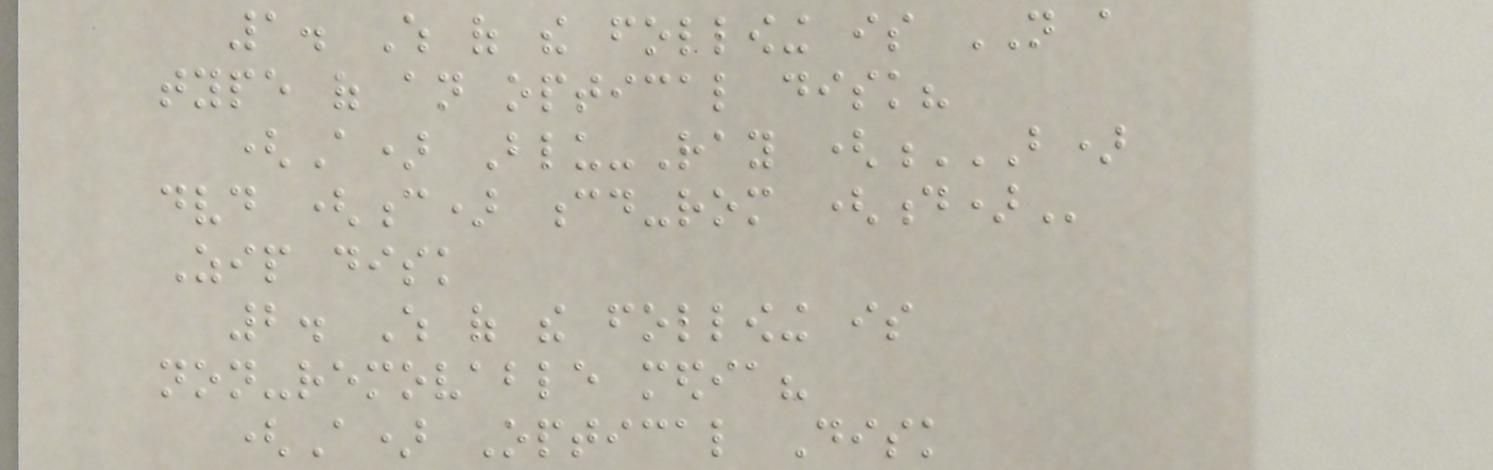1. Which of the following is NOT a
type of an optical disk?
(A) Blu-Ray (B)
DVD (C) CD-ROM (D)
Zip disk
2. Which of the following is
non-removable media?
(A) Optical Disk
